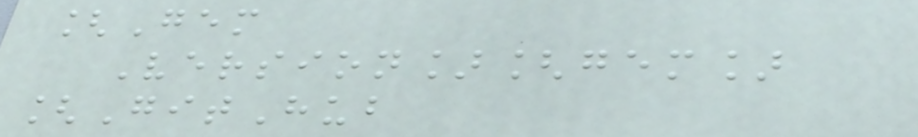[Gem
Version][gem]
[GitHub
